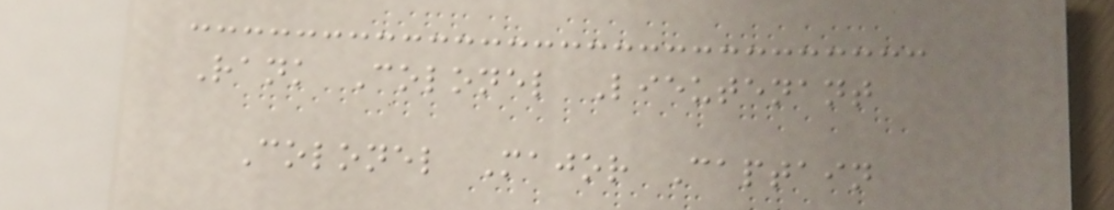Rank Colonel Lieutenant
Colonel Major Captain
